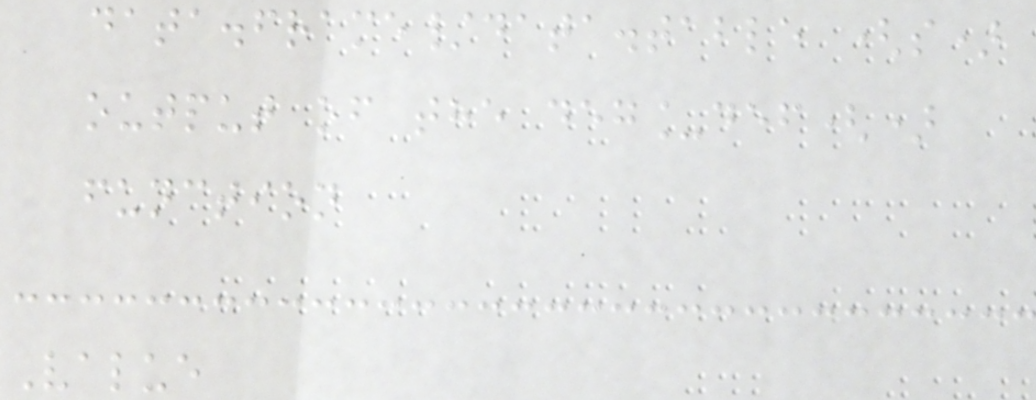data.frame/data.table (s)
output of the deg_def()
function
Value
